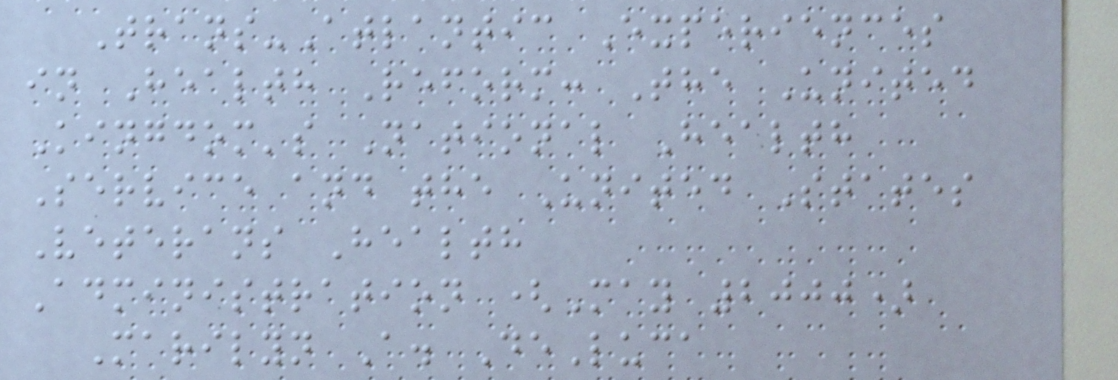Trans-Atlantic Experiences
in Health Reform: The United
Kingdom's National Health
Service and the United States
Veterans Health
Administration (May 2000)
Marilyn A. DeLuca
